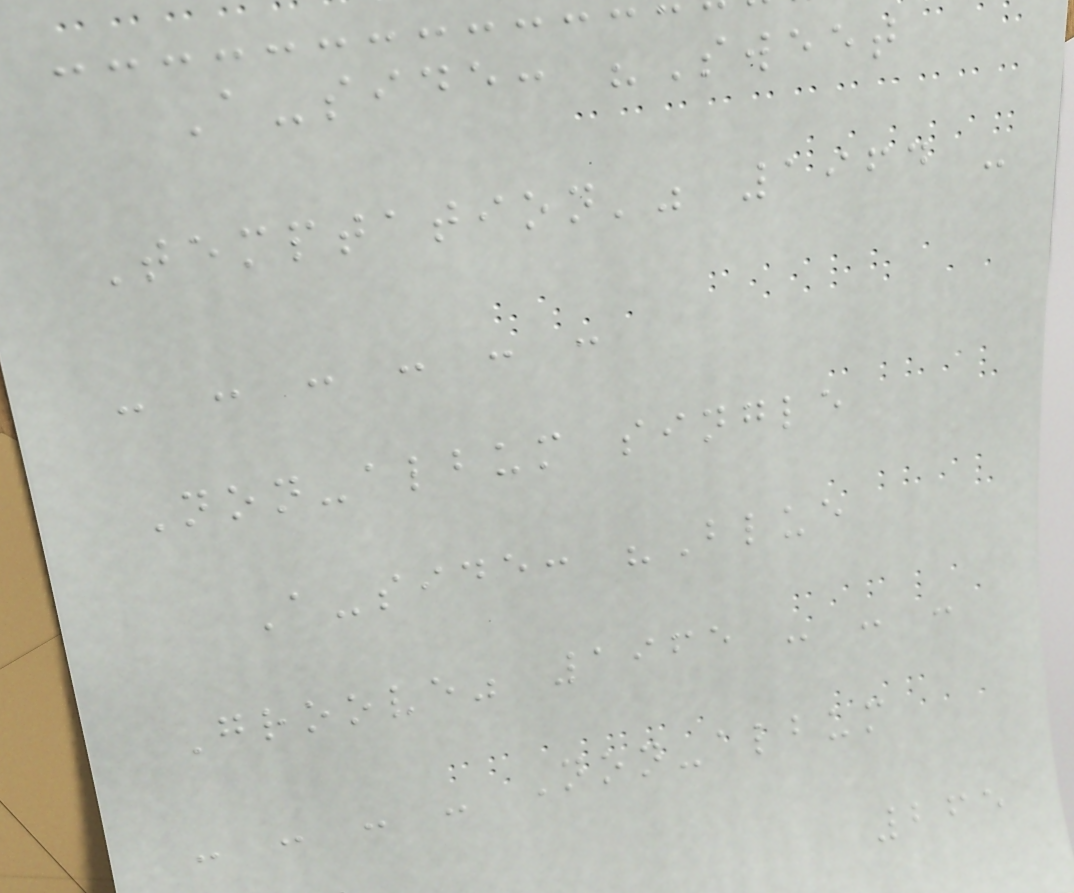A-side: "Sweet
Temptation'" 1964 -
- - - - - -
Non-album single
A-side: "Blue
Groove" 1965 - - -
- - - - Non-album
265
